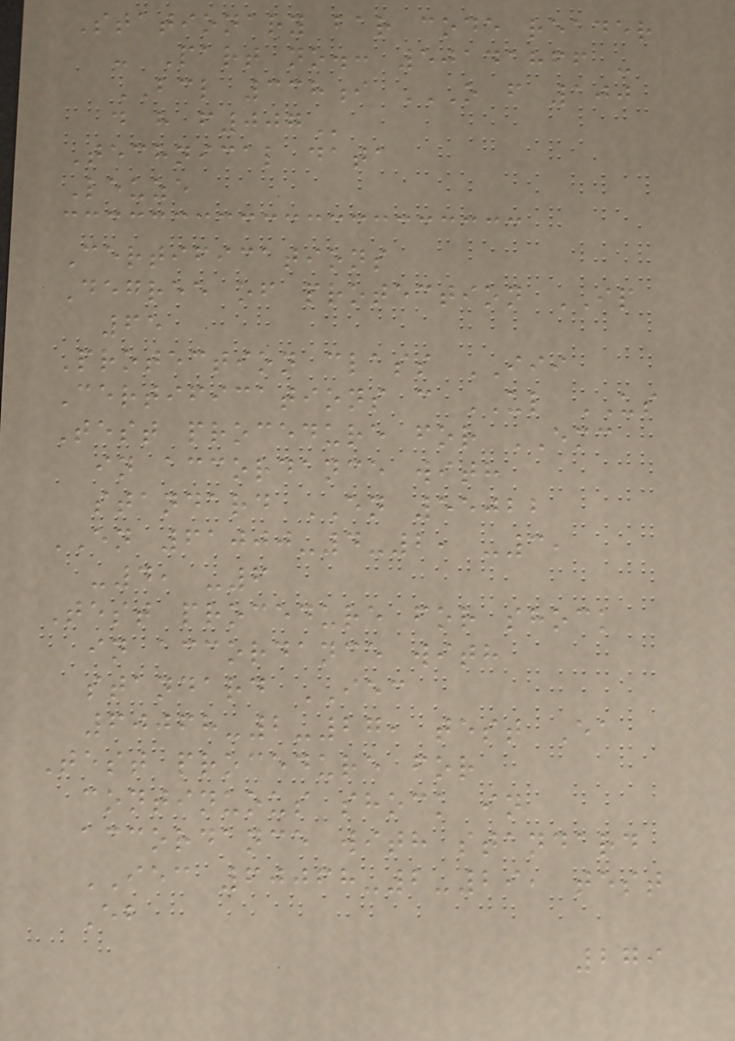Stationary bar code reader
- Part no.: 50141866 -
BCL 338i O F 100
D H F007
Technical data
Leuze
Certifications
Degree of protection IP
65
Protection class III
Certifications c UL US
Test procedure for EMC
in accordance with
standard EN 55022
EN 61000-4-2, -3,
-4, -6
Test procedure for shock
in accordance with
standard IEC
60068-2-27, test Ea
Test procedure for
continuous shock in
accordance with standard
IEC 60068-2-29, test
Eb
279
